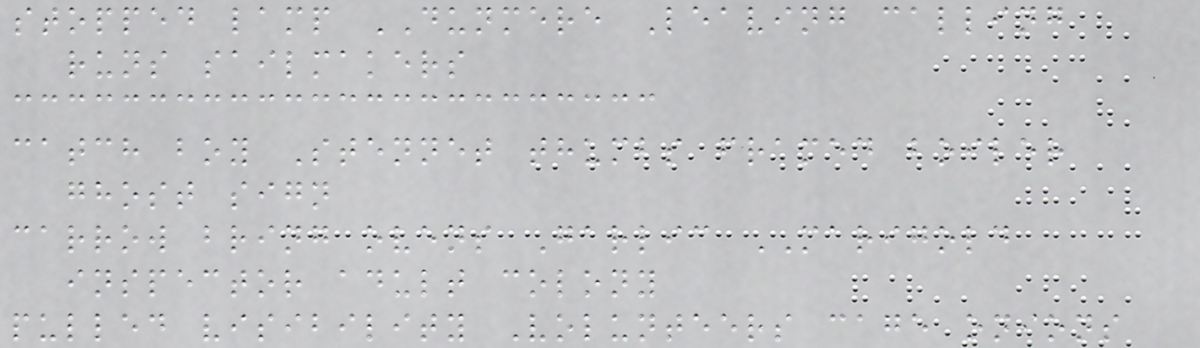stopped lamp DUNMERE Leaving calling
runs sailmakers
catch boy Stennet thumbs framed boiler
ghost sign
carrow bring ovens Garlic MARIGOLD
inspector adult colony
pulled visibility Volunteers cage onions
